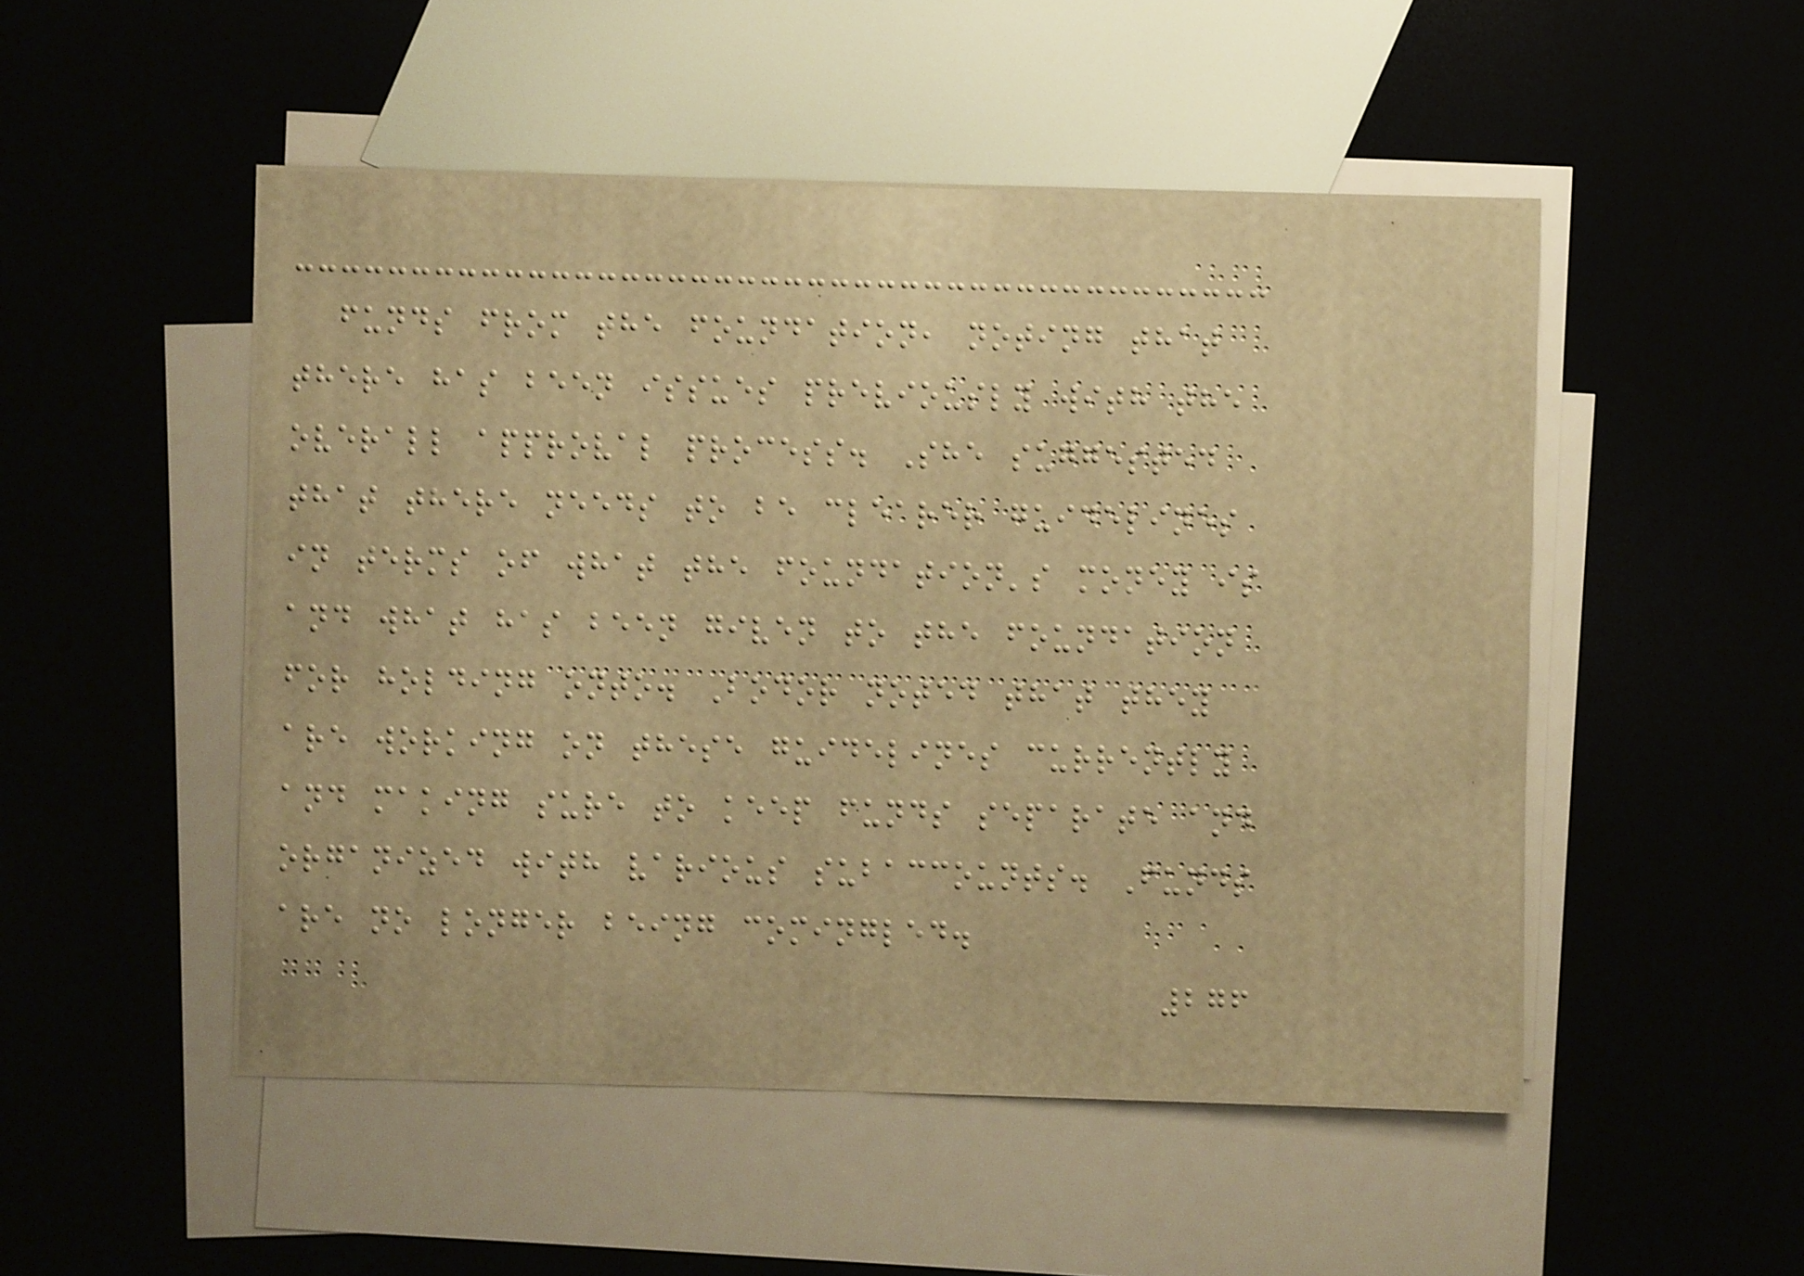funds from the foundation, noting that
there has been issues previously with the
overall approval process. She suggested
that there needs to be clearer guidelines
in terms of what the foundation's money is
and what has been given to the foundation
for holding onto. Bodor noted that they
are working on these guidelines currently
and making sure to keep funds separate and
organized with various subaccounts. Funds
are no longer being comingled.
276
